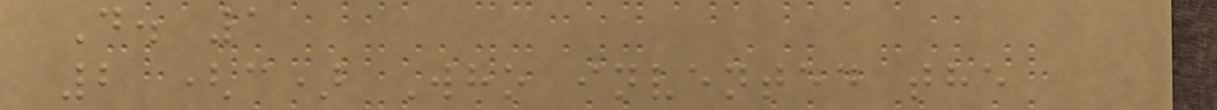D. 1
2 (c) Who invented the
